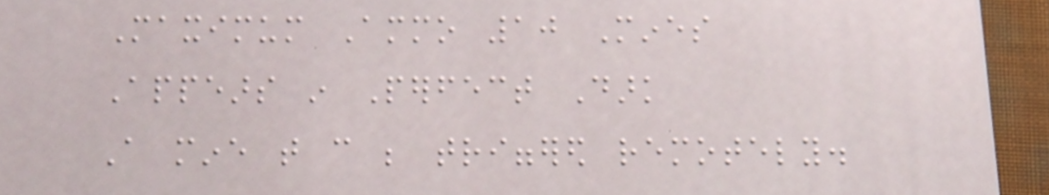Maximum Ammo 10 Mines
Appears in Perfect Dark
A mine that can be triggered remotely.
